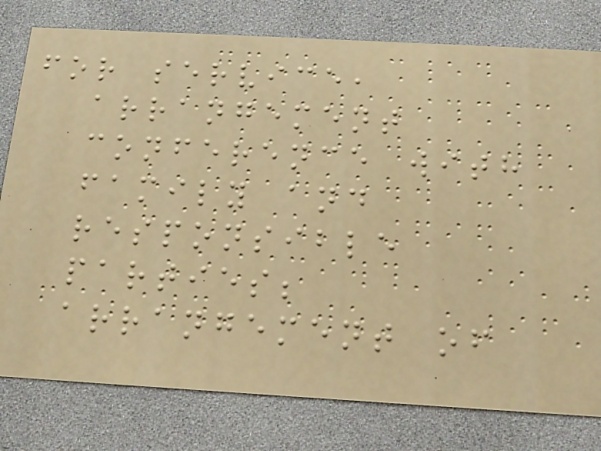for service,
arrangement
conference with
family and
responsible
parties;
arrangement of
